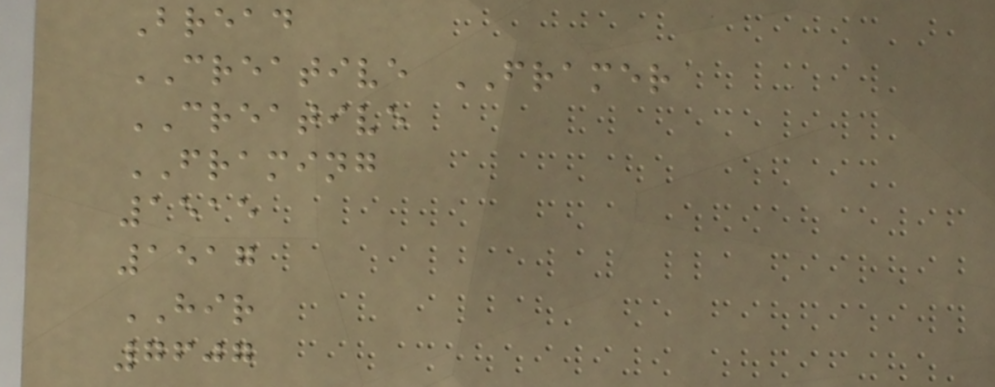Bread
CREATIVE FRAMER
CREATIVE
FRAMING
1515
1517
HIR
7607
